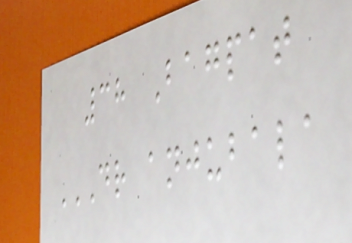38 Bagpat
DR ANJUBALA
